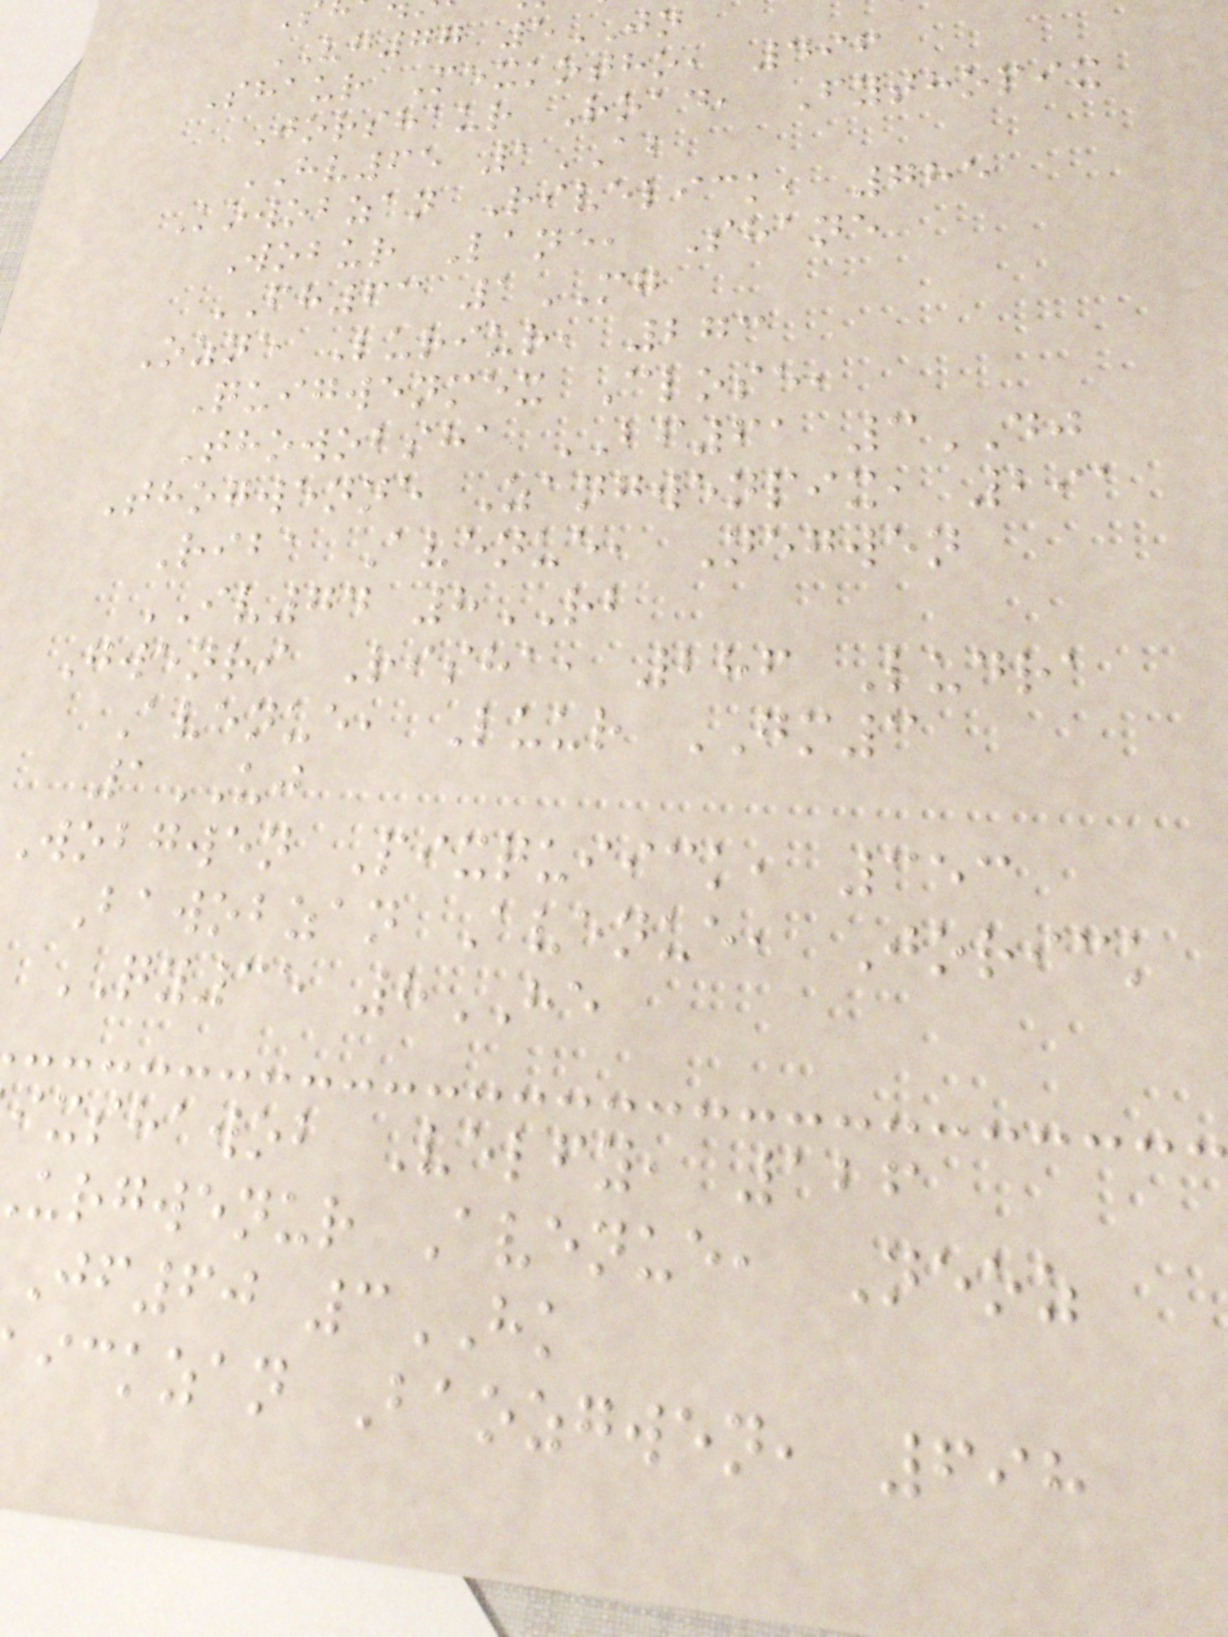VG77 5JN
Shaur Mexkotho, 496
Jorshaur Road, Fythopix
HV65 1AB
Kowobzan Rivelick, 785
Wobur Lane, Shane
FH63 1MG
Ozne Luriur, 273
Quigwenmex Close,
Thowobsha BF61 3DJ
Thogwenne Zangwenpix, 291
Riba Avenue, Negwen
IV74 8RB
Gwenri Risha, 286 Ludra
Avenue, Luur GM3
1UJ
Wobgwen Pixquiick, 353
Bawobzan Avenue, Jorick
QY35 8HE
ixshawob Velfy, 126
urgwenur Avenue, Neoz
jf60 3HK
ickzan Baozgwen, 698
